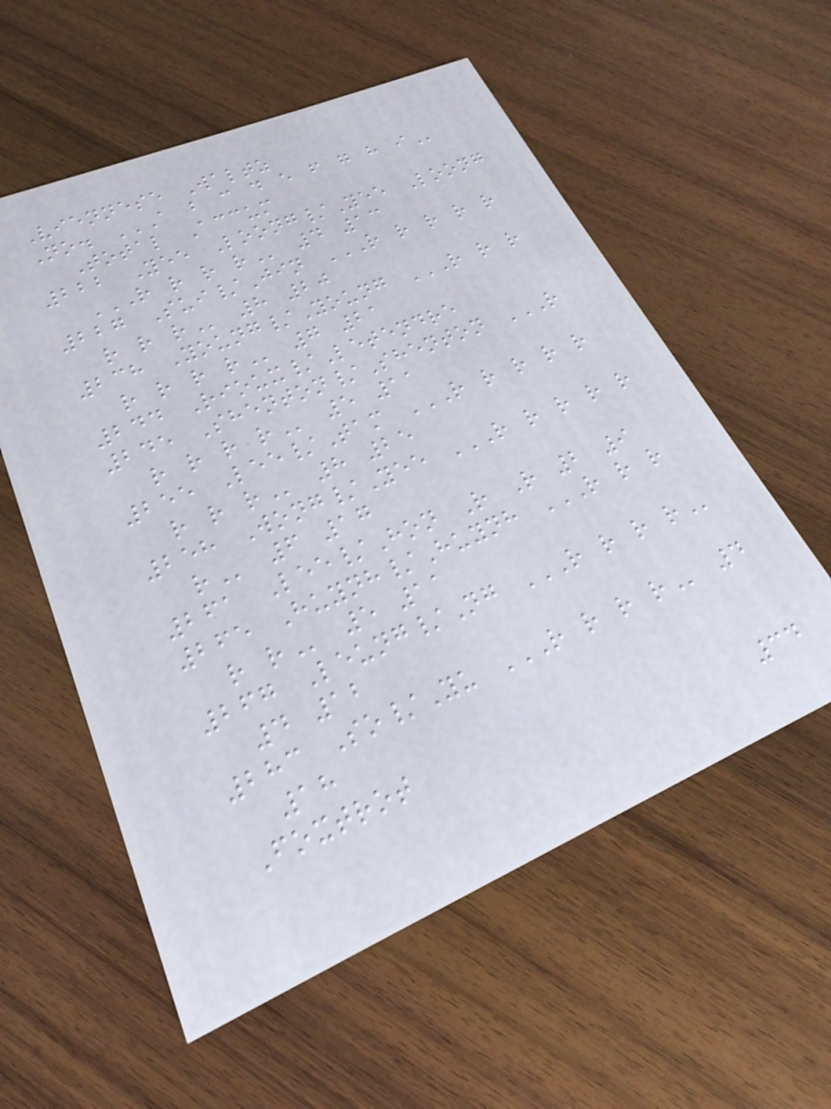Viennese Waltz
No. A B C D E F G H I
Total Accum
222 Yee Loong/Yee Loong
R R R R 4 13
227 Sui/Jin R R R R R
R R R 8 20
238 Young/Young R R R
R R R R 7 21
244 Rioux/Letendre
245 Shenton/Shenton R
R R R R 5 11
255 Lee/Tam R R R R R
R R R 8 25
258 Wong/Yee R R R R R
R 6 17
261 Lee/Hon R R 2 9
265 Huynh/Huynh R R R
R R 5 11
267 Leung/Ng R R R R
4 12
283 So/Yu R R R R 4
18
Foxtrot
34
